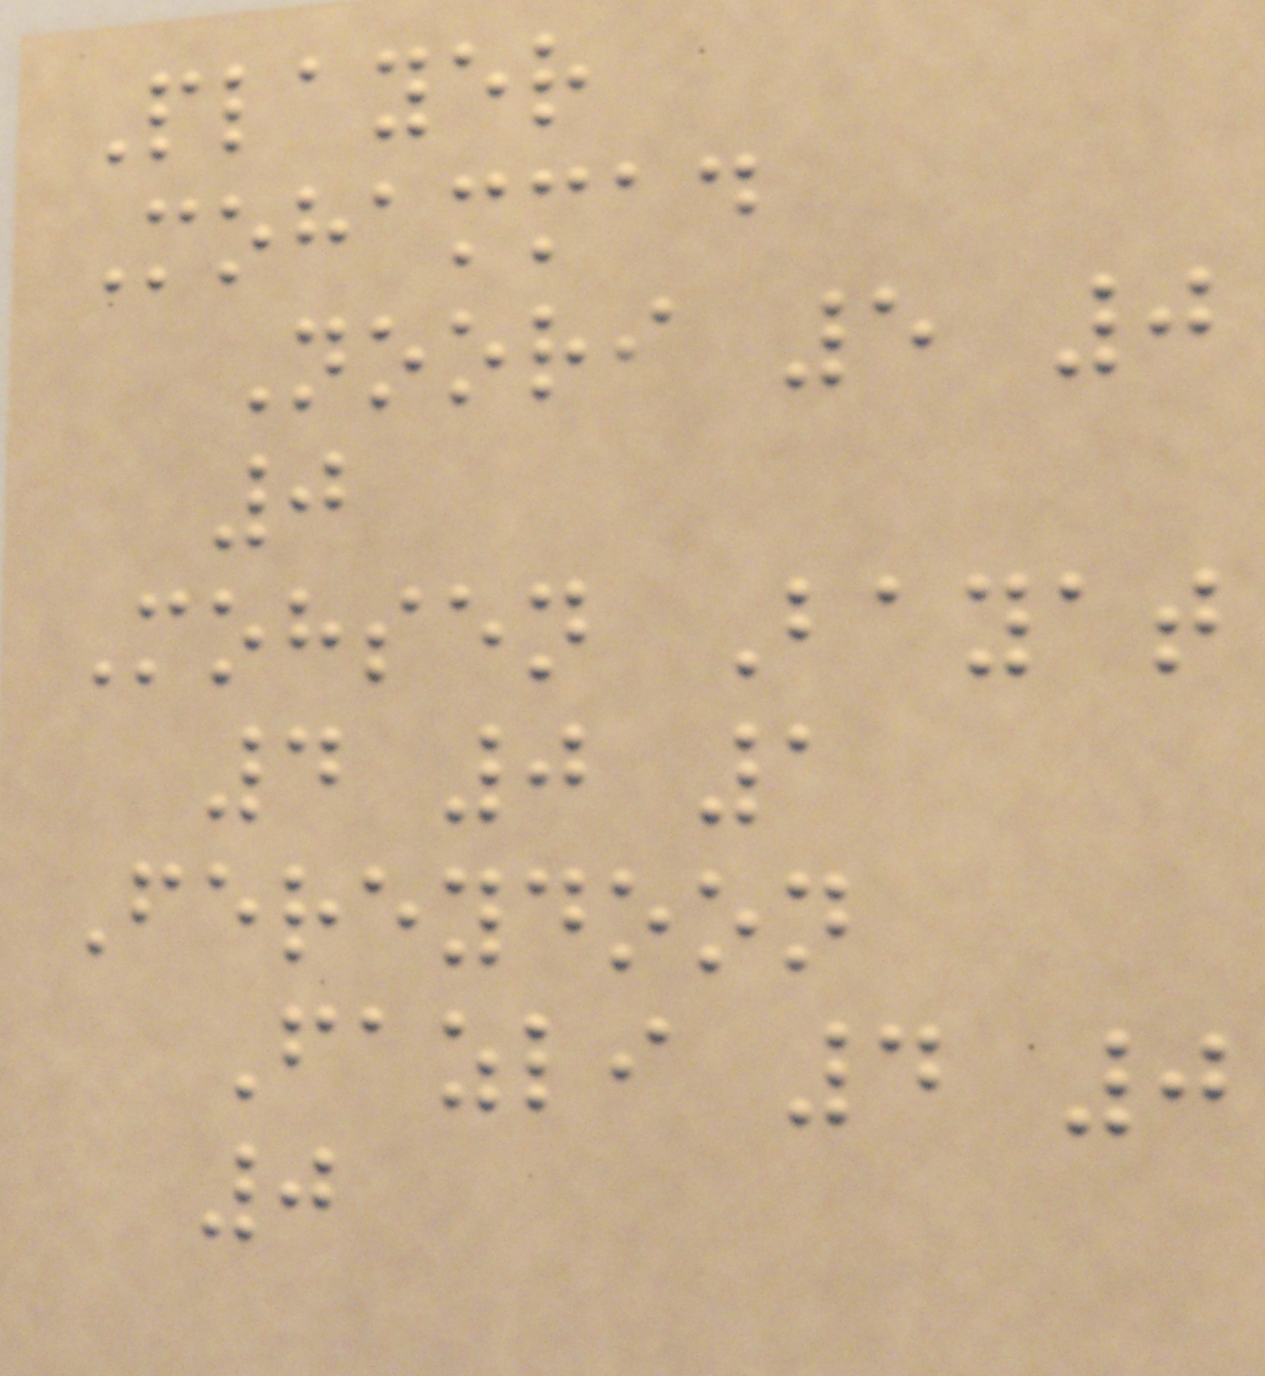Player
Mohammad
Noori 5 0
0
Mohsen Bayat
4 0 1
Fereydoon
Fazli 4 0
0
